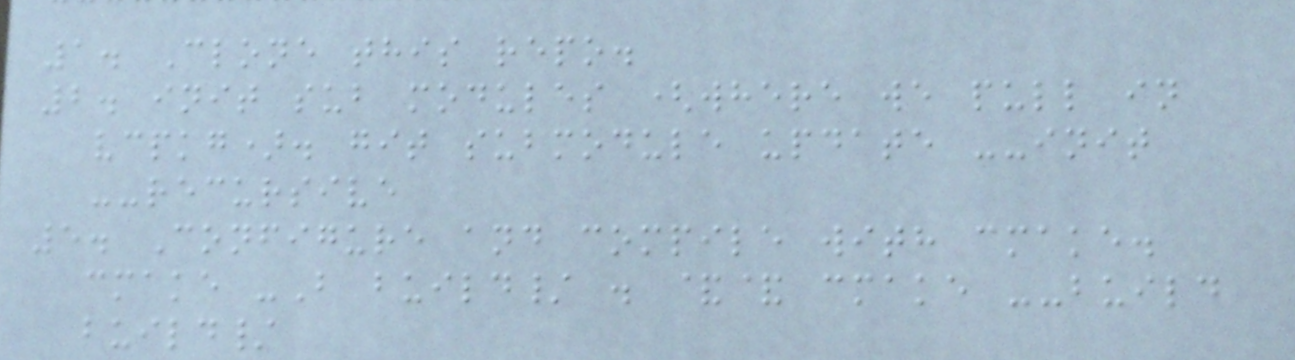1. Clone this repo.
2. init sub modules (where we pull in
vcpkg). git submodule update --init
--recursive
5. Configure and compile with cmake.
cmake -B build/ . && cmake --build
build/
